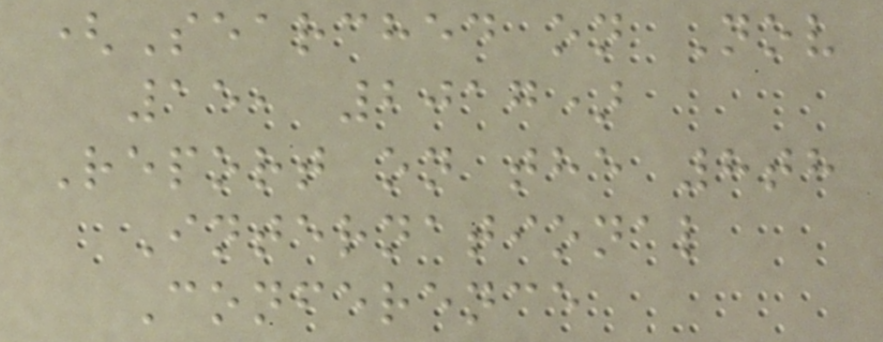(Searched on Nov
15, 2017)
Report on the 8th
International
Conference
